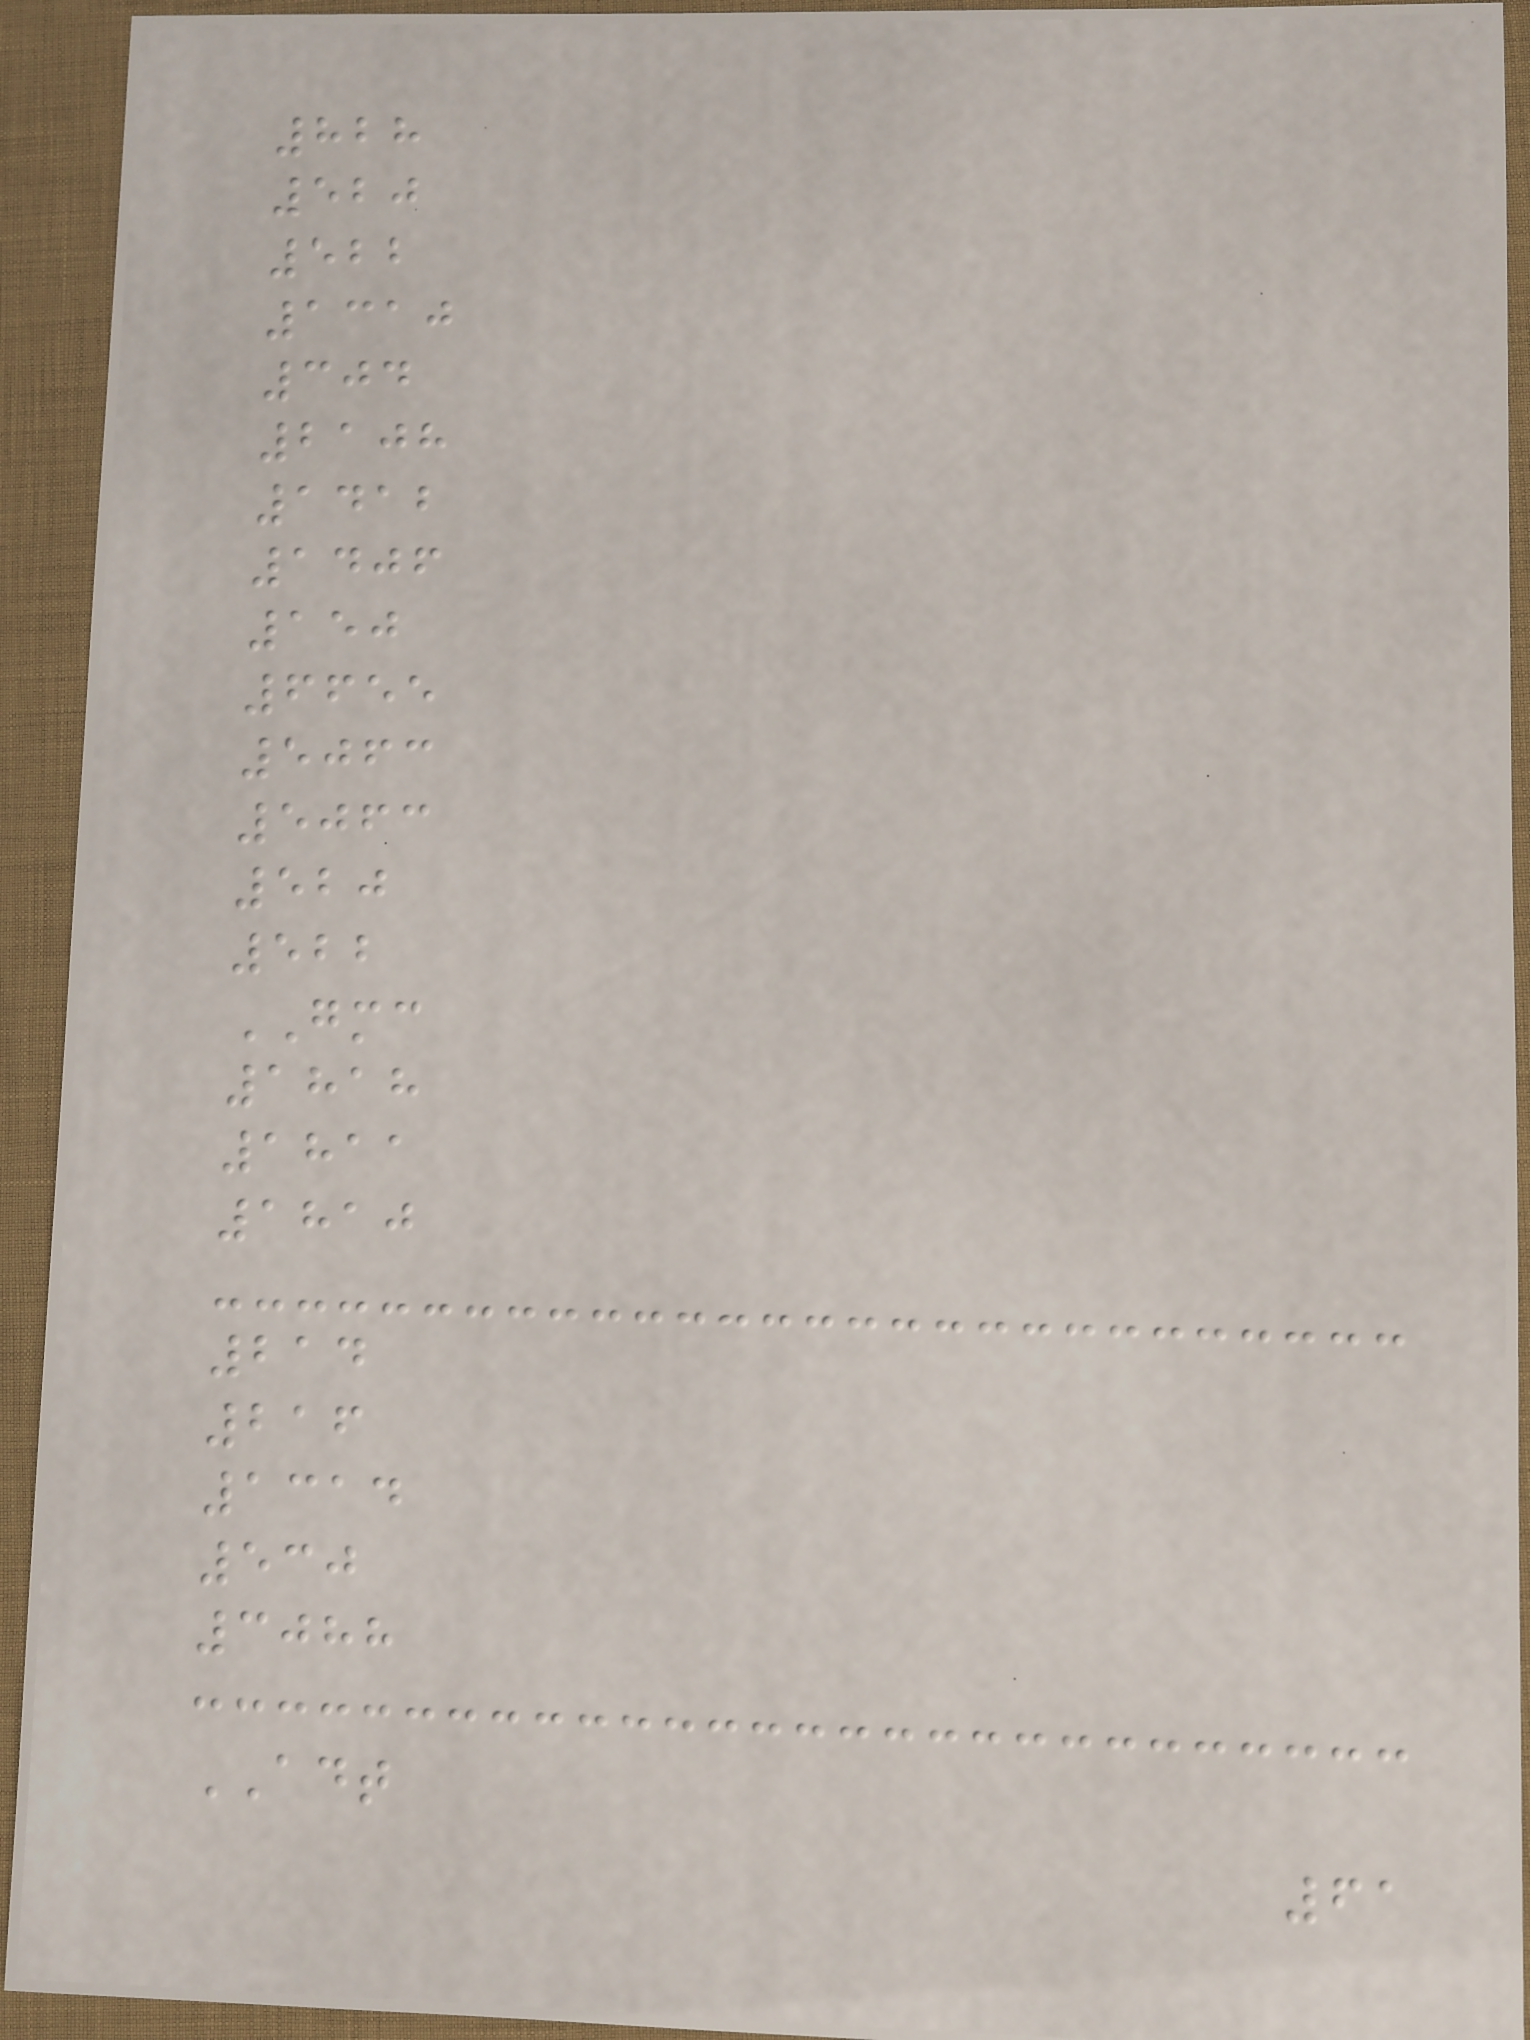828
520
522
1310
304
2108
1412
1406
150
6655
5063
5063
520
522
GMC
1818
1811
1810
214
216
1314
530
3088
ADT
61
